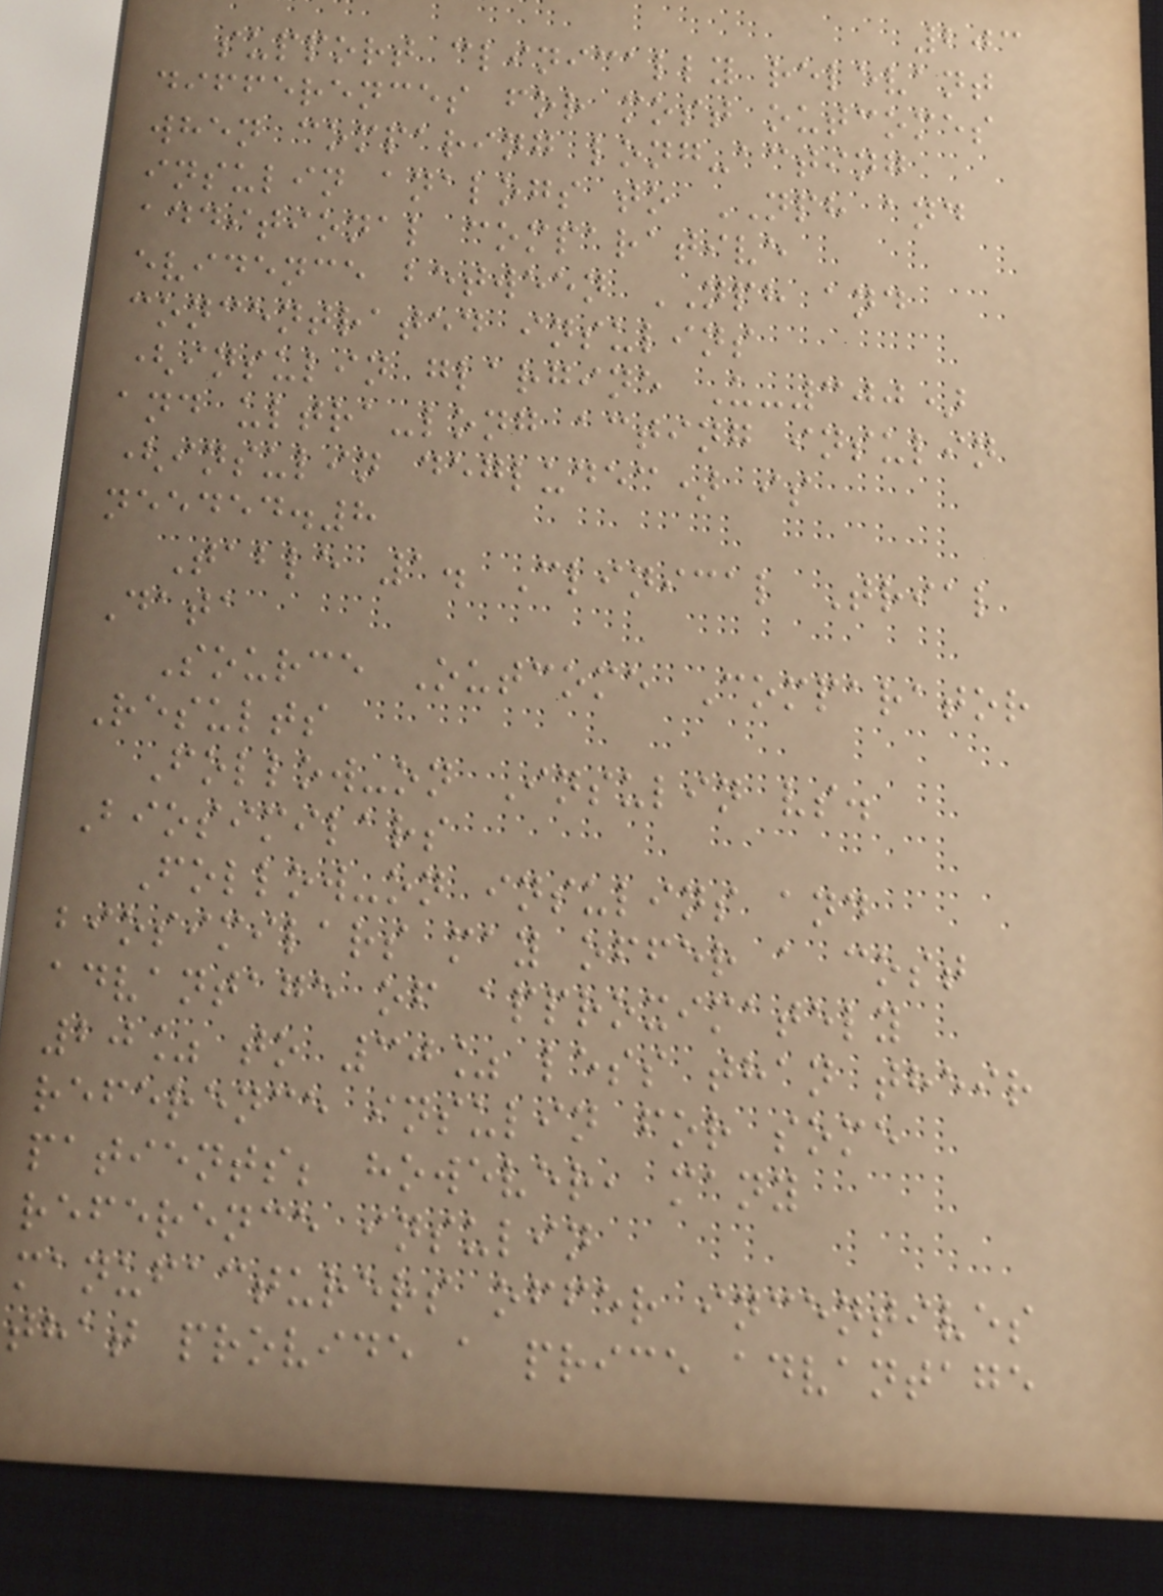203
support clinically relevant
differences for most outcomes
when comparing long-acting
insulin analogs to NPH and
additional comparative
evidence between NPH and
concentrated insulins
(insulin glargine U-300)
and ultra-long acting insulin
(insulin degludec) is
needed.8
Table 1. Clinical Trial
Data
Source Outcome Comparator
Results
Follow-on Insulin vs.
Biosimilars
Follow-on insulins and
biosimilars may offer a cost
advantage of approximately
20% to 30% less than their
reference insulin for some
patients; however, many
reference insulin
manufacturers offer incentives
that provide a price advantage
